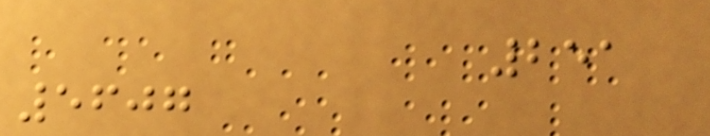251
5607
